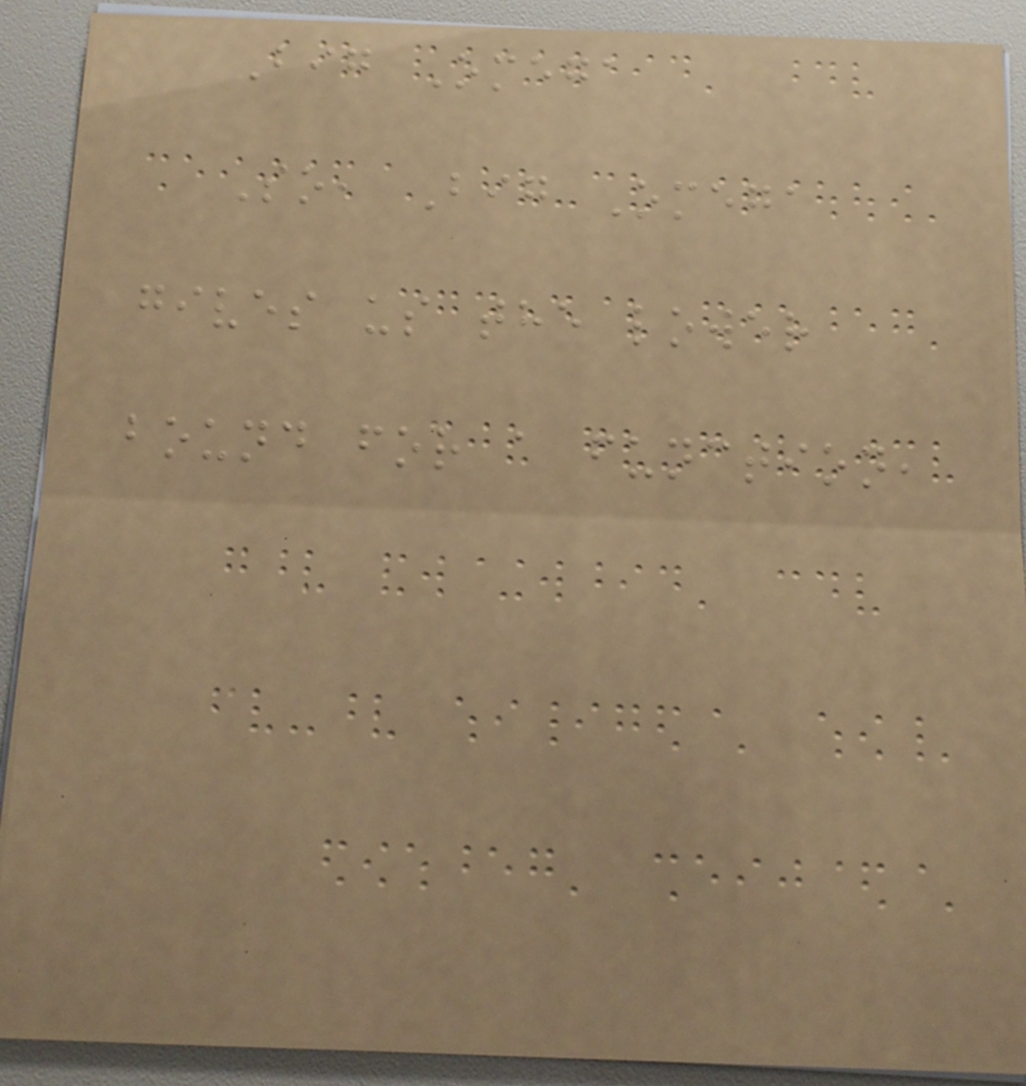Big Omega
So, Big Omega
gives us the lower
bound for a function,
